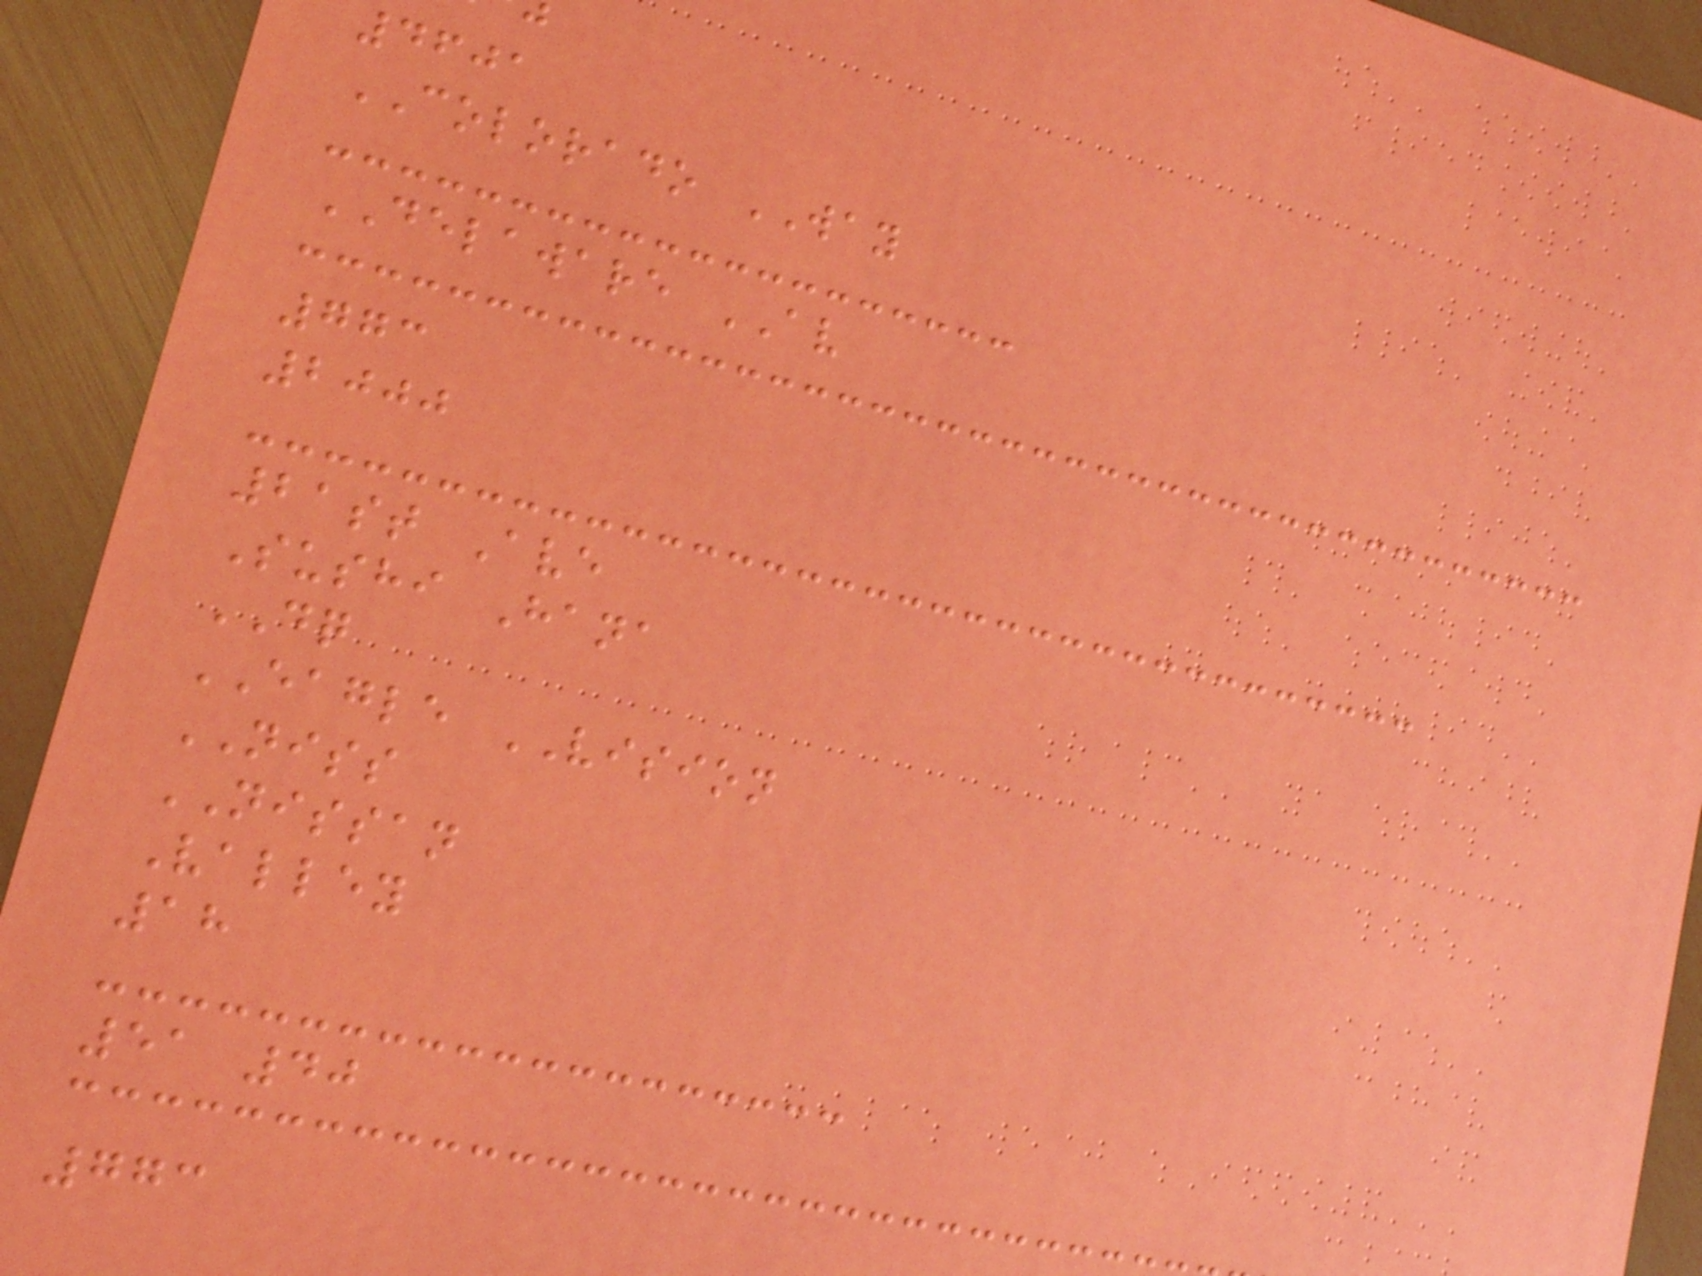4601
COLORADO WAY
DELAWARE AV
773
2000
21st Ave
Sushi Hana
DQ
EAGLE VISION
NISS
NISSAN
Valley
18
51 40
773
